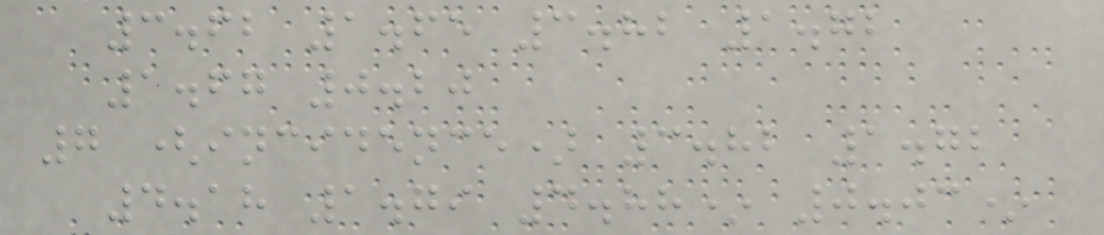3.62 1.65 3.82 1.72
1.67 0.20
7 (incidence) 3.82 1.72
4.18 1.79 4.88* 0.03*
